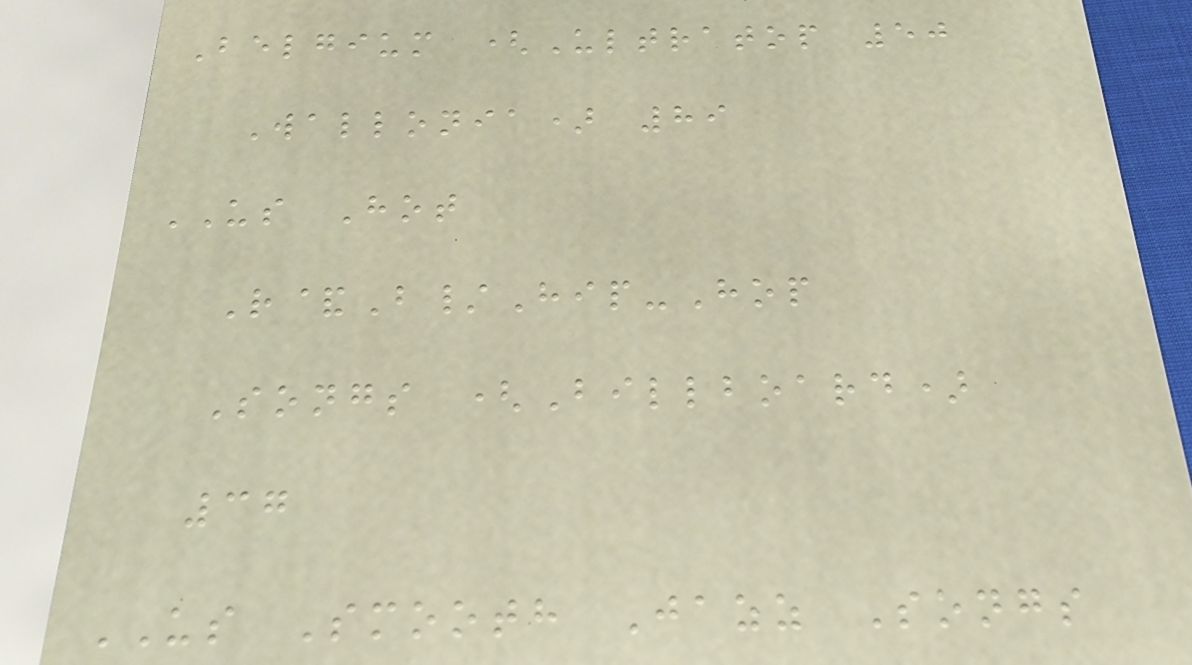Belgium (Ultratop 50
Wallonia) 89
US Hot
R&B/Hip-Hop
Songs (Billboard)
37
US Smooth Jazz Songs
